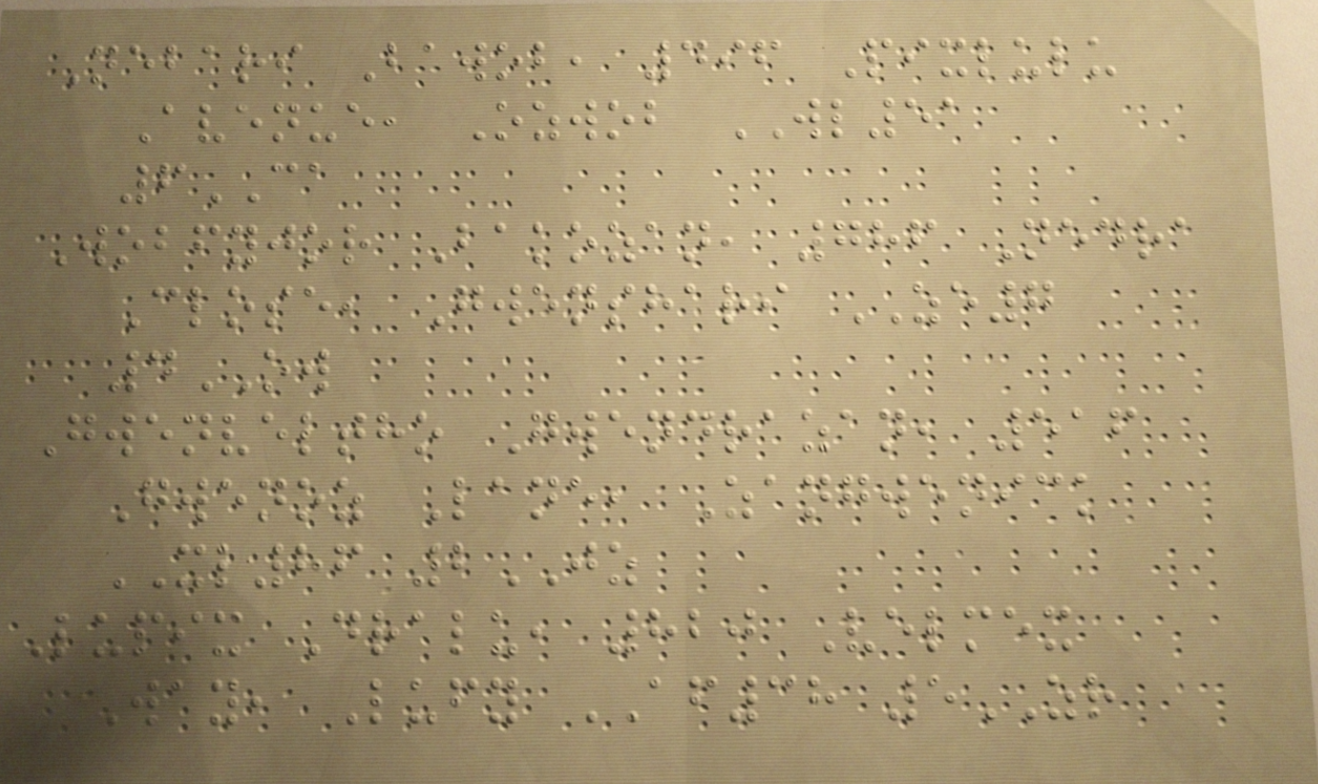Nebari Bawob, 496 Pixlulu
Avenue, Ozwob WL51
6CA
Wobfyjor Bakozan, 786 Nedra
Close, Gwenshari ZE7
4OW
Gwenveltho Gwendrazan, 516
Gwenoz Lane, Zangwenick
XL86 2JZ
Lupix Dralu, 820 Velmex
Way, Lufy AF38 5ZR
